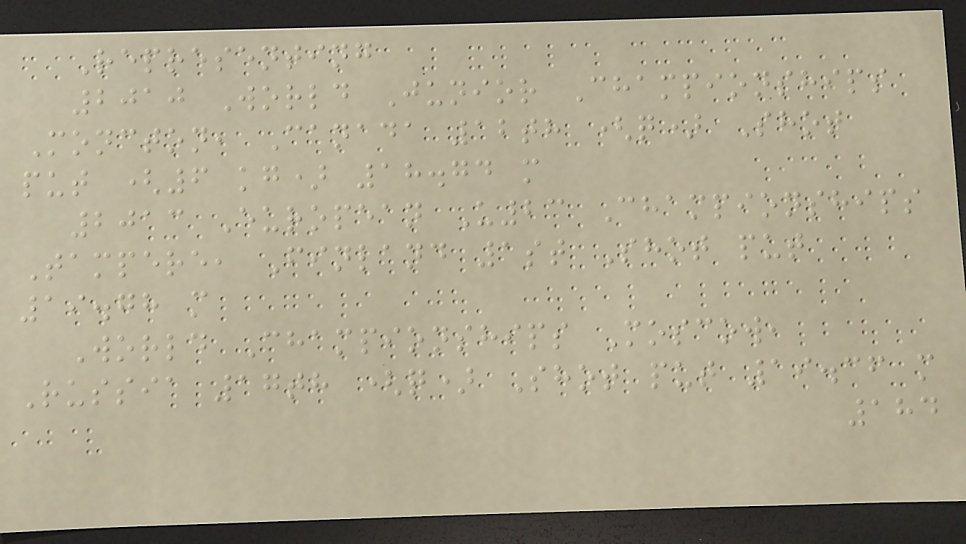Representing
2010 World Junior Championships
Moncton, Canada 12th (q) Shot
put (6 kg) 18.74 m
2013 European U23 Championships
Tampere, Finland 1st Shot put
19.78 m
World Championships Moscow,
Russia 17th (q) Shot put 19.36 m
184
